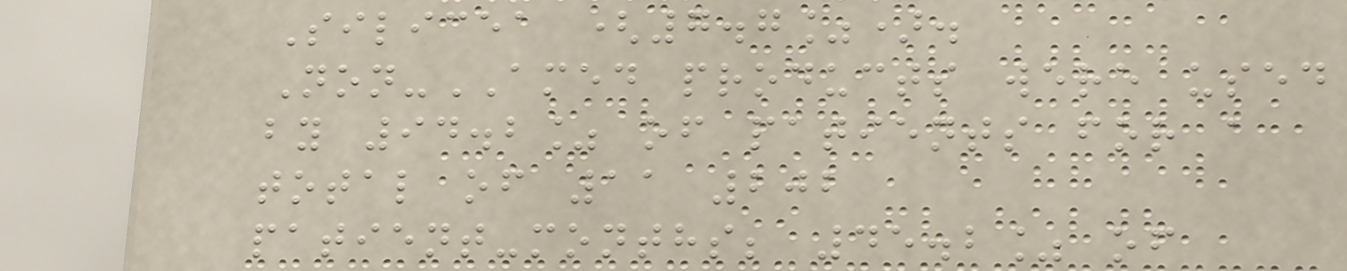Silicea (7.7%).
Non-AMED products were used
by 94.2% of patients for a
total of 11 202
patient-months; 45.2% of
